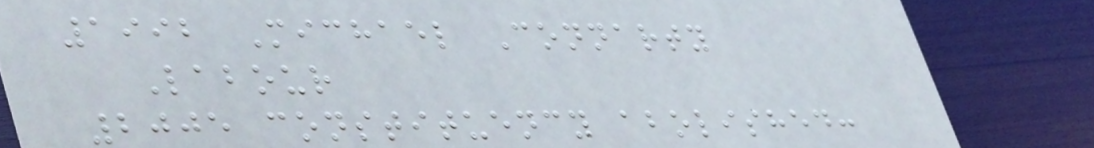1992 Michael Connarty
Labour
2005 constituency abolished:
